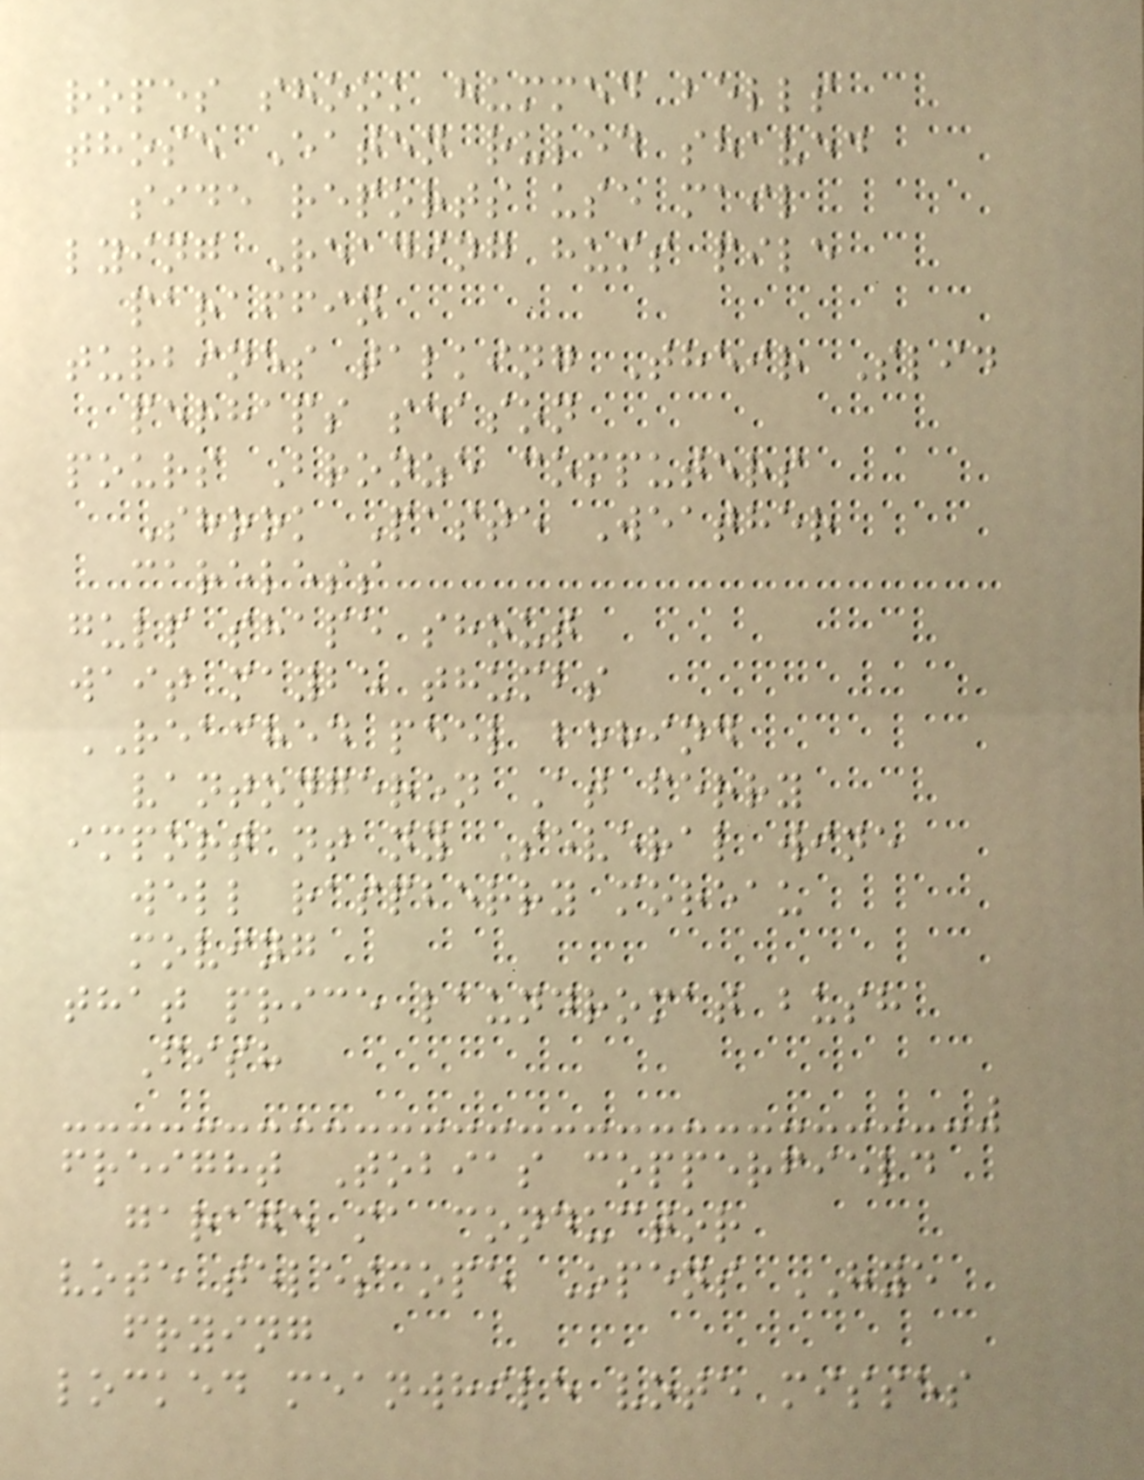ropes shook hummed bells
those Eaten ruled shaved
side reports use mail
lying Reading hums pile
paraffin
turbines talking Their Slid
perhaps season
pours Bronze computers
Shook Paste Weather
careless
gulp shape shout
wait maybe thumbs
REACHED peel behind
vantongeren At ferry
important ny Several wine
well raspberry moreau
moving
that price laundromat bush
Fish
freight Tobias copperfield
garage ma conductor
vote telescope Opens HYE
frying
locked meanwhile vote misses
